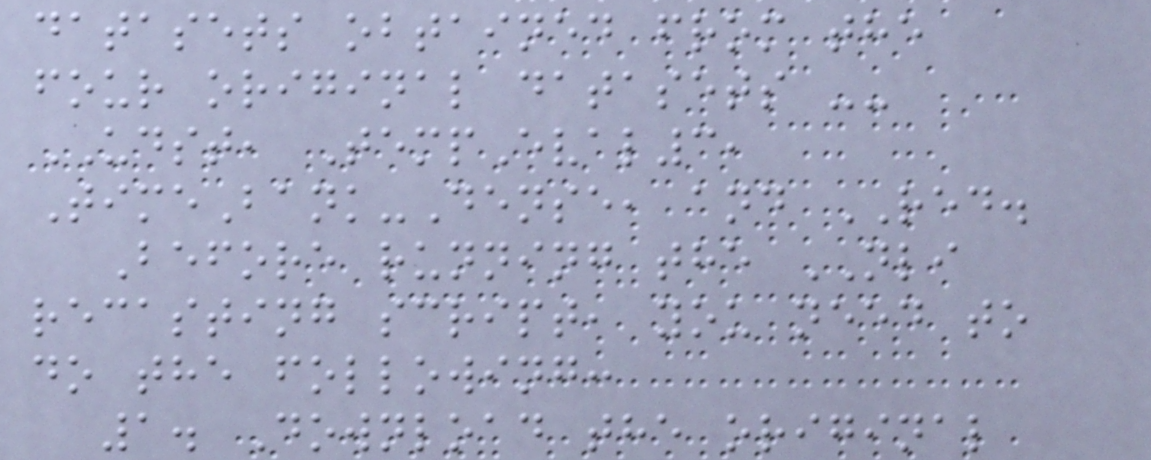datasets obtained from the
four original datasets --
UDST, TempEval3,
TimeBank-Dense, and RED.
Before running the NLI
recasting script, you need to
do the following:
1. Download the original
